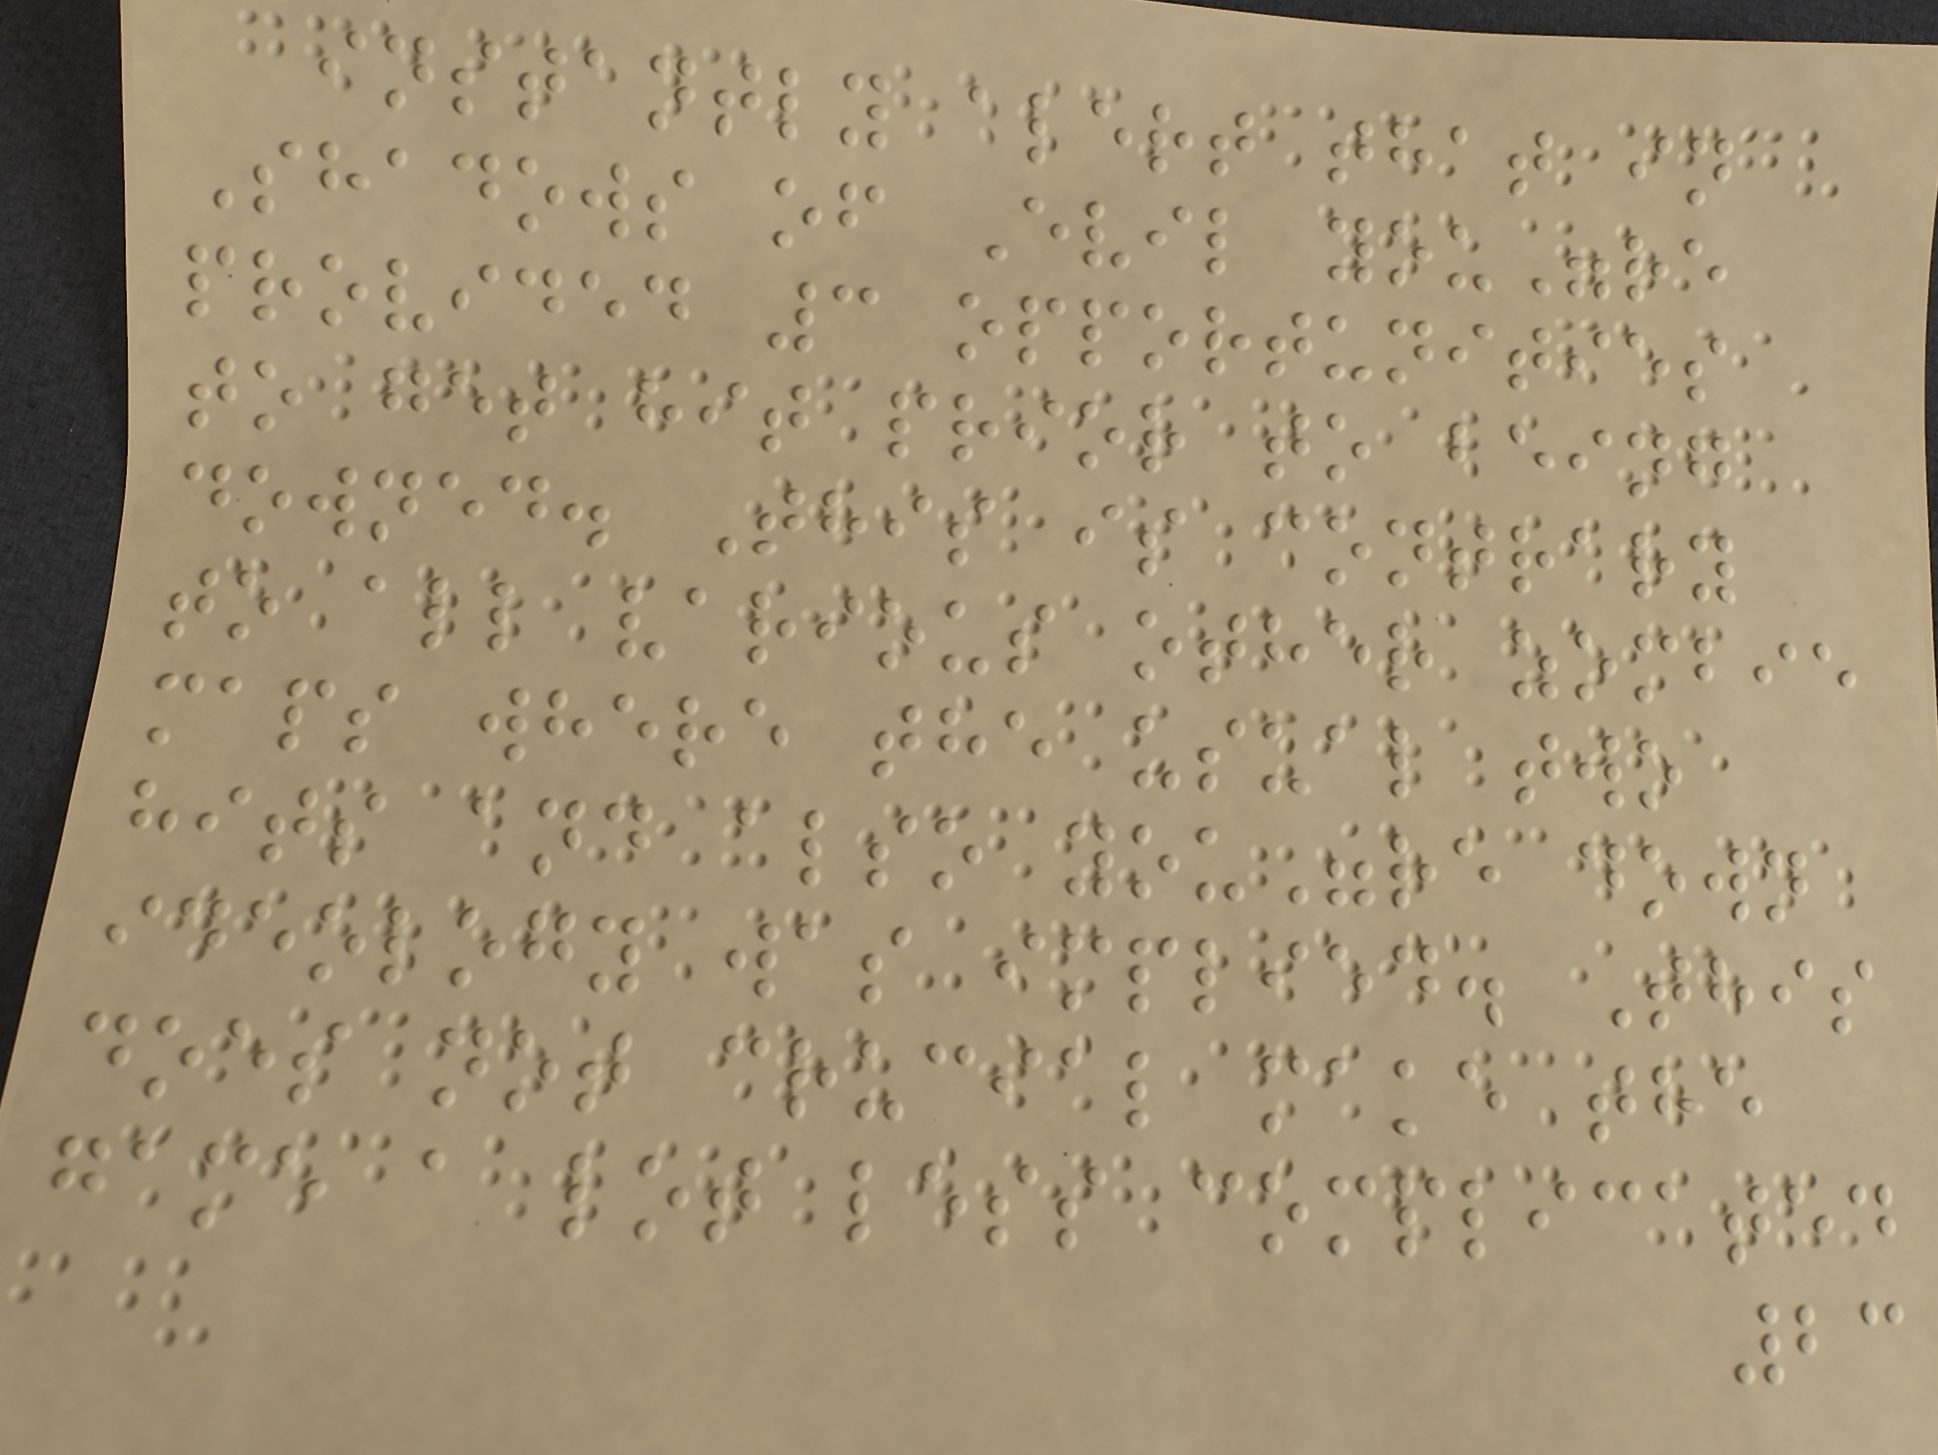instantly alert that in
Shadows of Evil you"re
provided 3 opportunities
to get hit prior to being
downed. This is contrary
to all various other zombie
maps where the usual two
hits and also you"re down
ideology was implied. This
does not crucial make the
game a lot less complicated
23
